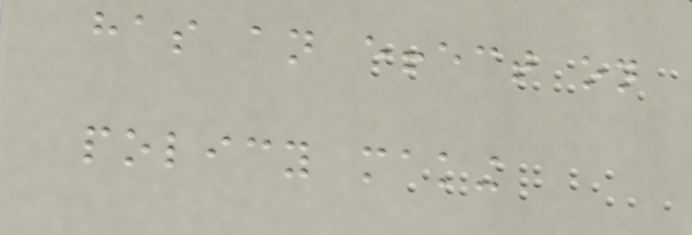has an effect on
policy making
